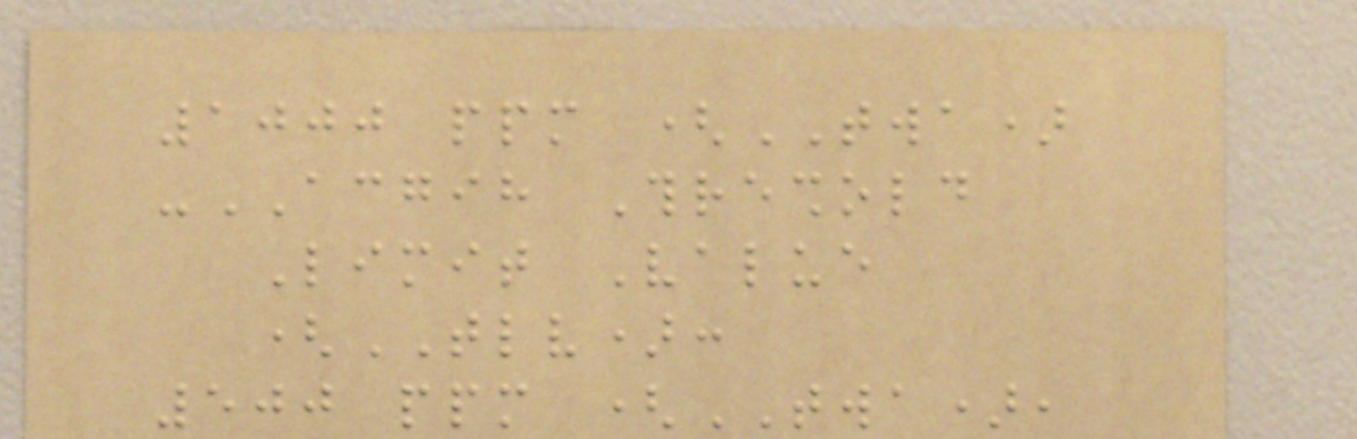1000 ppm (TWA)
-ACGIH Threshold
Limit Value
(TLV):
500 ppm (TWA),
